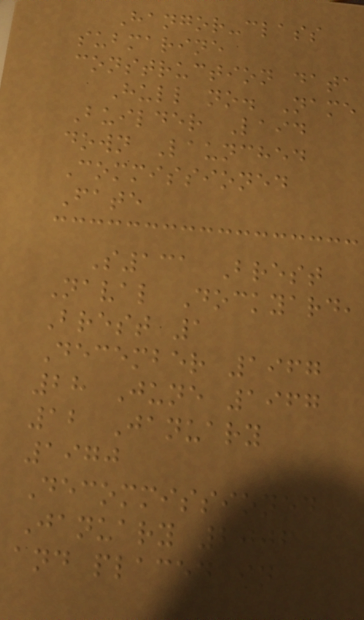Hangor-class
submarine
construction data
Hull no. Name
Builder Laid
down Launched
Commissioned
Fate
S131 Brest
Naval Dockyard,
Brest 1
December 1967
28 June 1967
12 January
1970
Decommissioned
January 2006
and placed in
